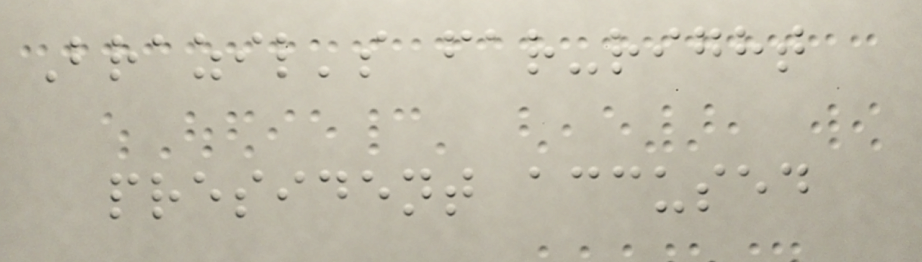Brazil's far-right
president accused
